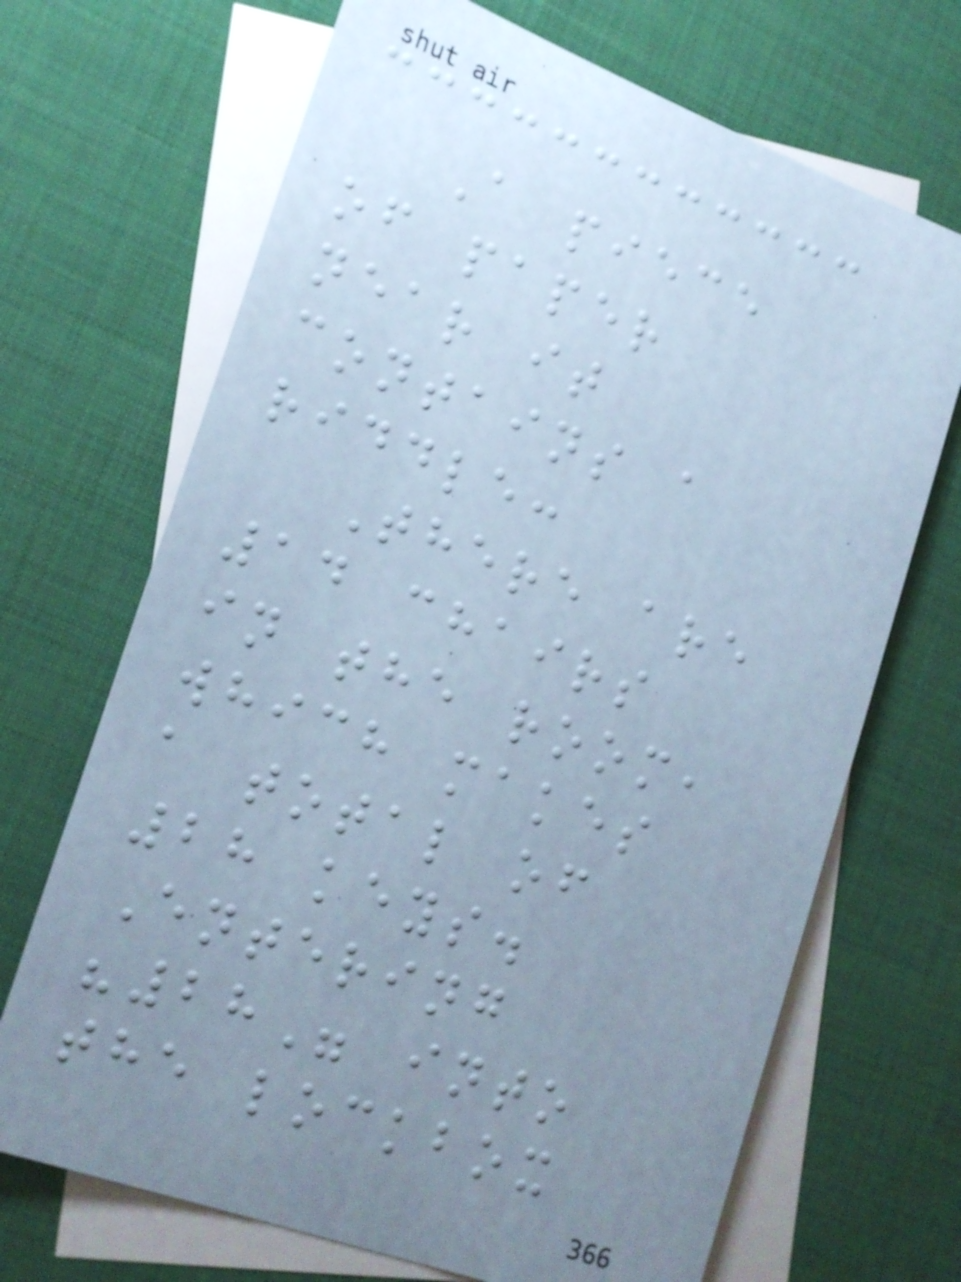A piece
of paper
near it
contains a
riddle:
There are
14 chairs
in the room,
which makes
a total of
28 keys.
Entering
"28" into
the lockbox
